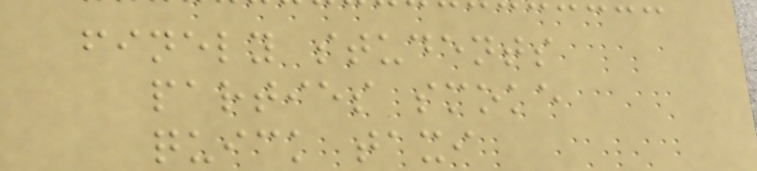finely students
parties smoke
quick taxi
